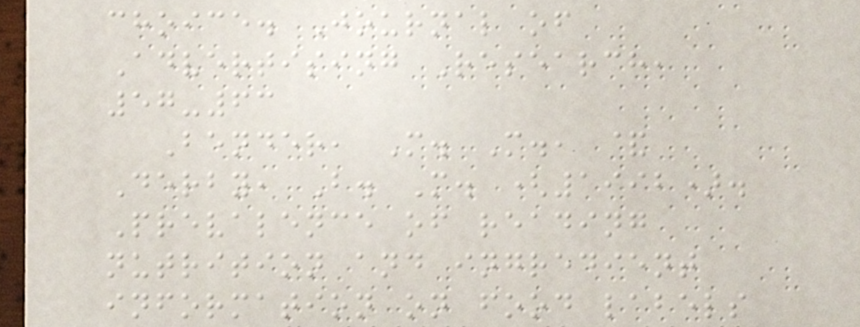choice. Journal of
Advertising Research,
57-63
Bender, M. M., &
Derby, B. M. (1992).
Prevalence of reading
nutrition and ingredient
information on food labels
